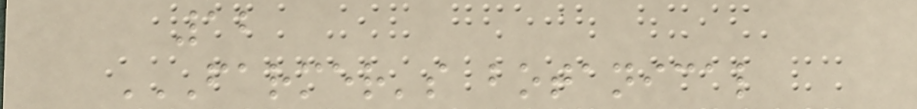12
FARMER'S BOTANICAL
